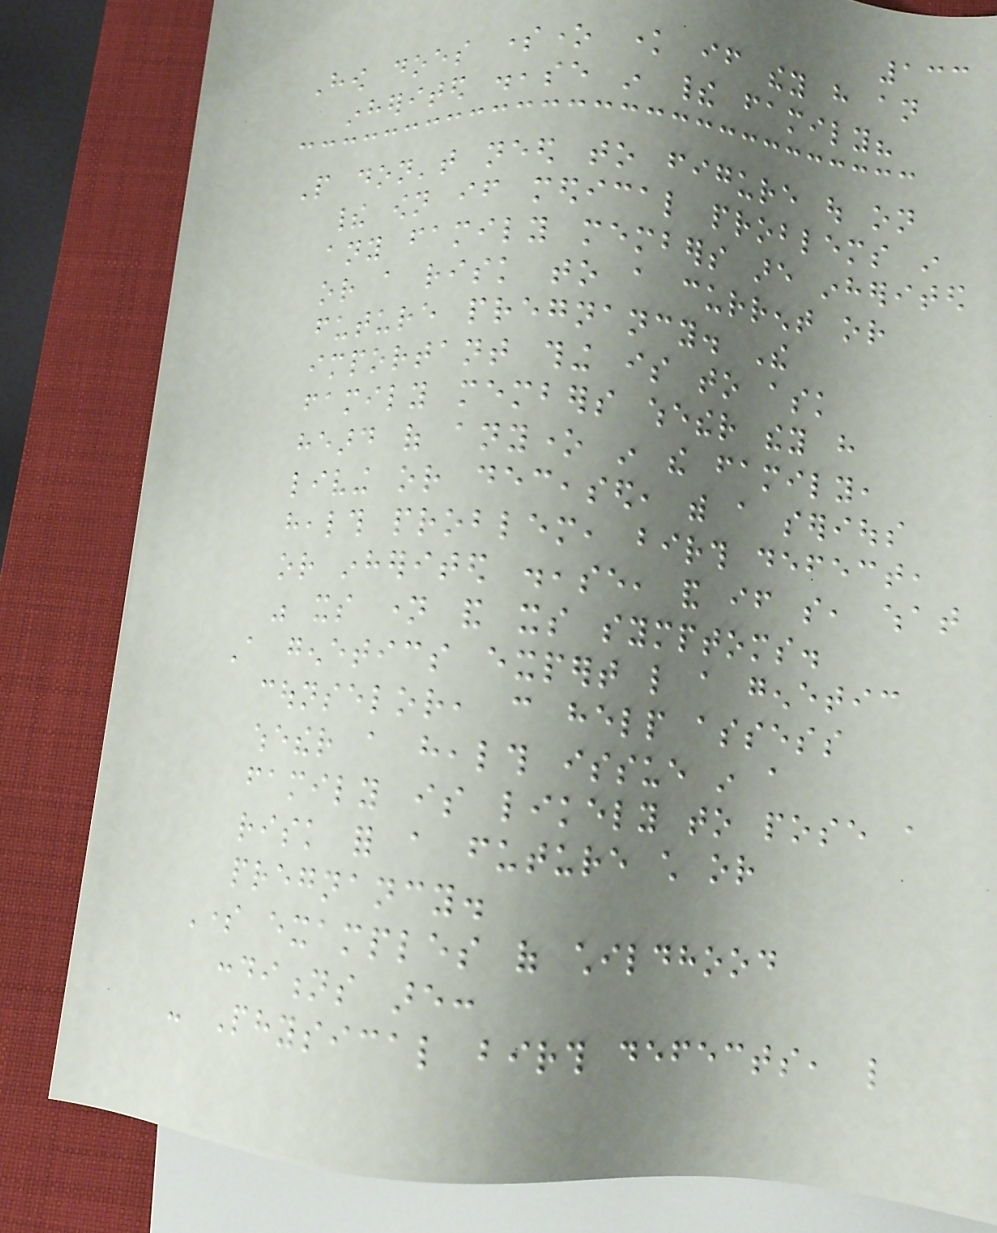133
How does someone know if they have an
inherited disease in their family?
People don't need to figure out on
their own if medical problems in
any family members are inherited
or a risk to a current or
future pregnancy. The
important thing is to ask
family members whether they have
heard of anyone in the family,
living or deceased, with a serious
health problem, birth defect,
or inherited disease, and if so, what
was its name and its symptoms.
A genetics expert like a genetic
counselor, can help assess
whether a health issue in a
family is likely to pose a
risk for a future child or
pregnancy.
Some examples of childhood
conditions are:
- Physical birth defects, like
